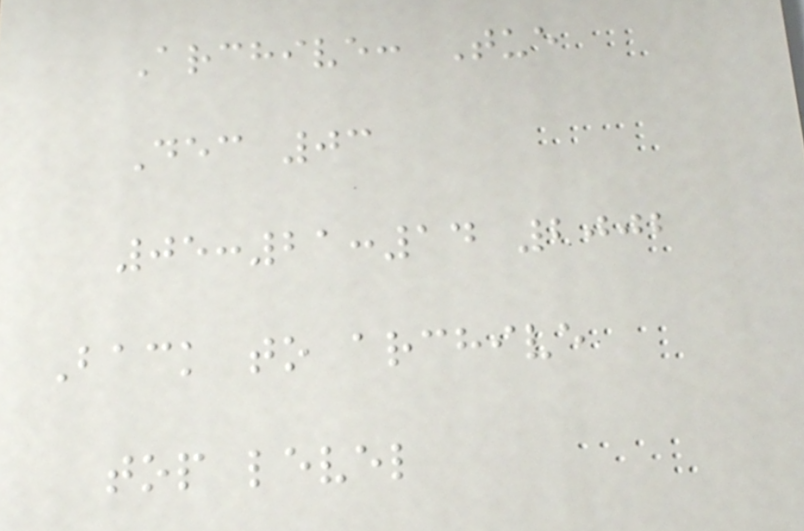Archive: Tue
Dec 03
05:21:14 2002
Back to archive
top level
